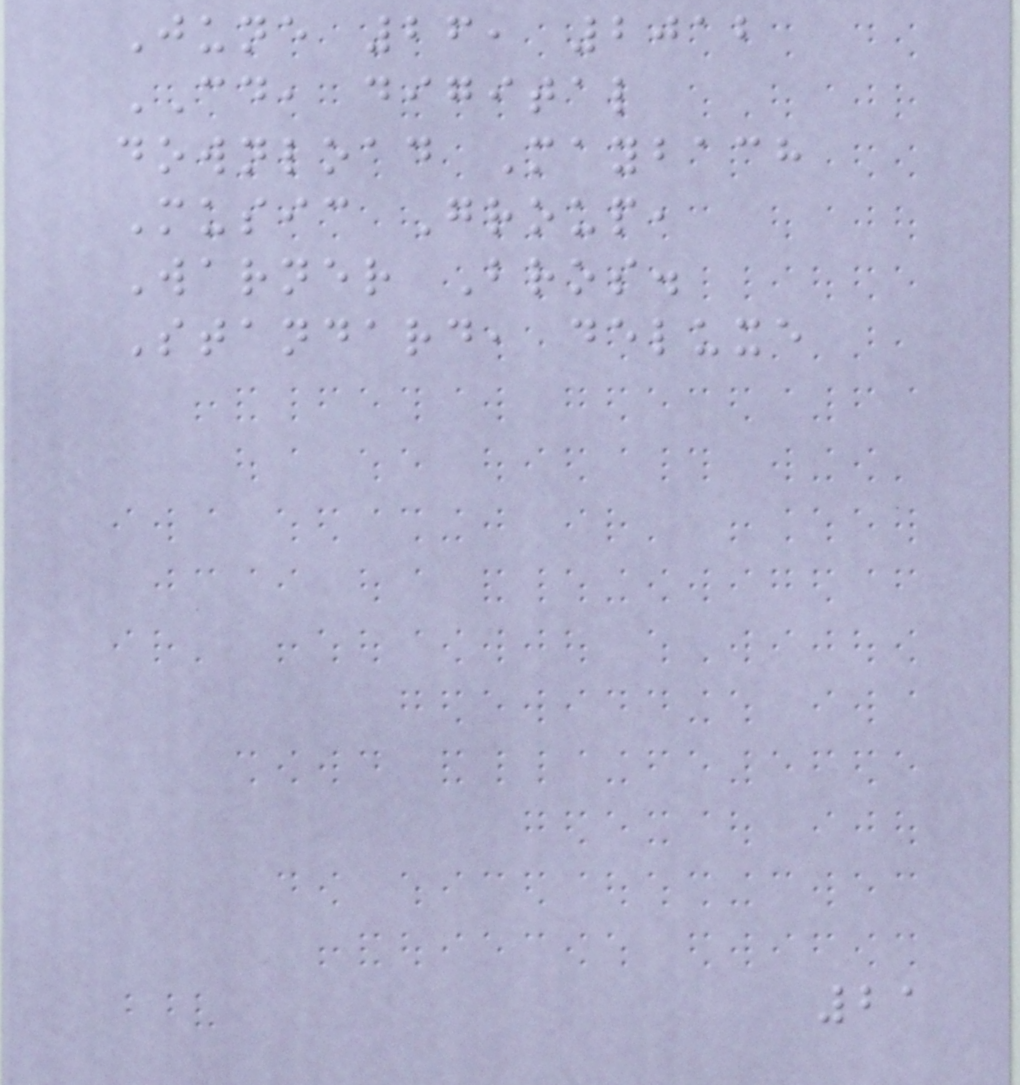June 26, 2012
CD, digital
download Maybach
Music Group,
Warner Bros.
Standard, deluxe
21
